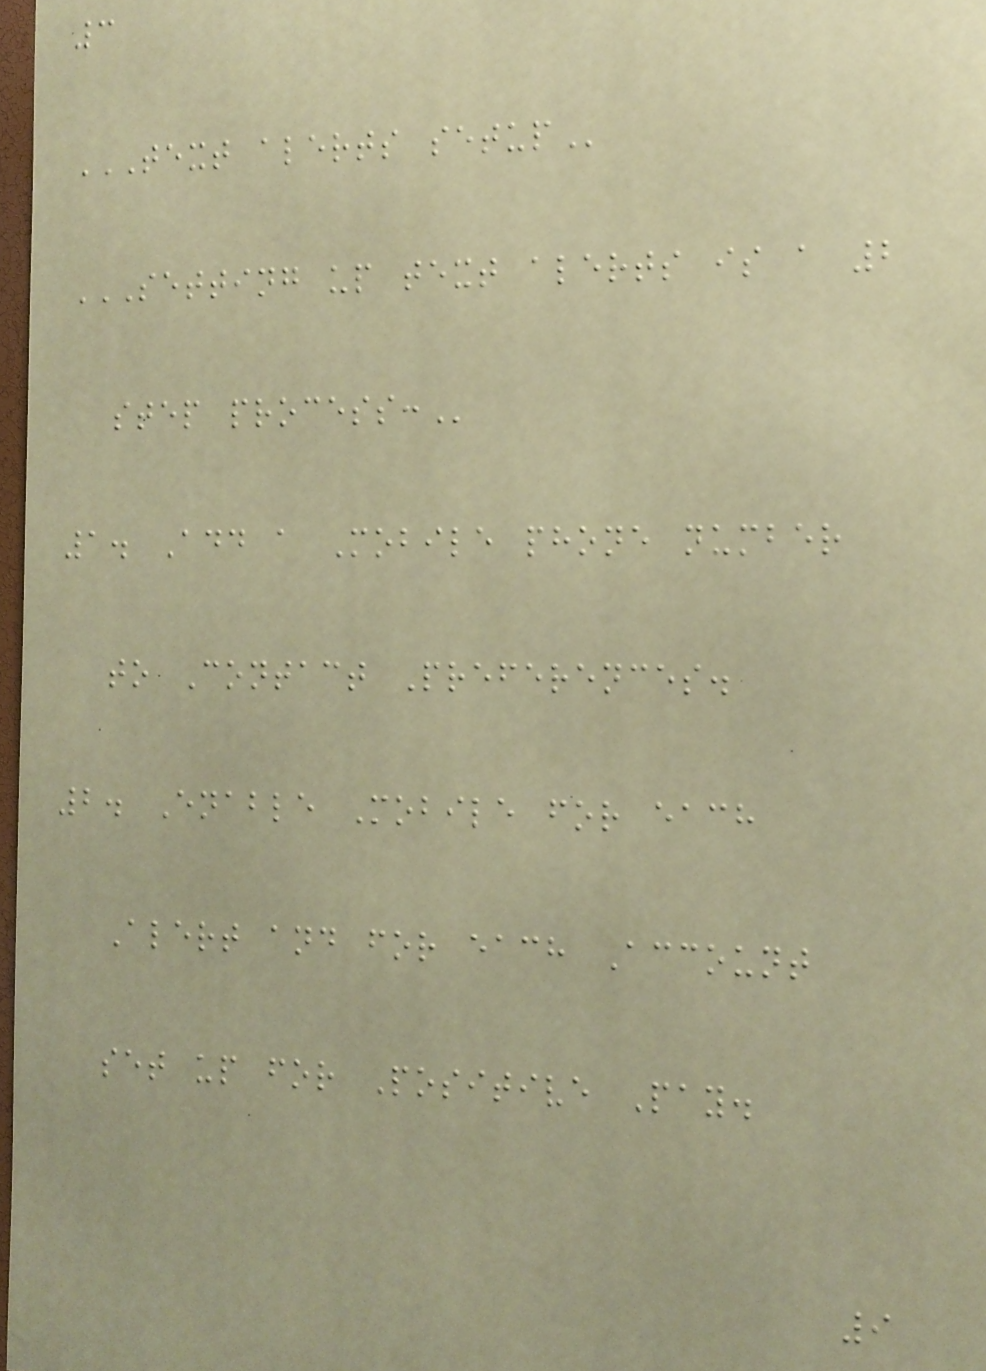3
TEXT ALERTS SETUP
SETTING UP TEXT ALERTS IS A 2
STEP PROCESS:
1. Add a Mobile phone number
to Contact Preferences.
2. Enable Mobile for each
Alert and for each Account
set up for Positive Pay.
9
